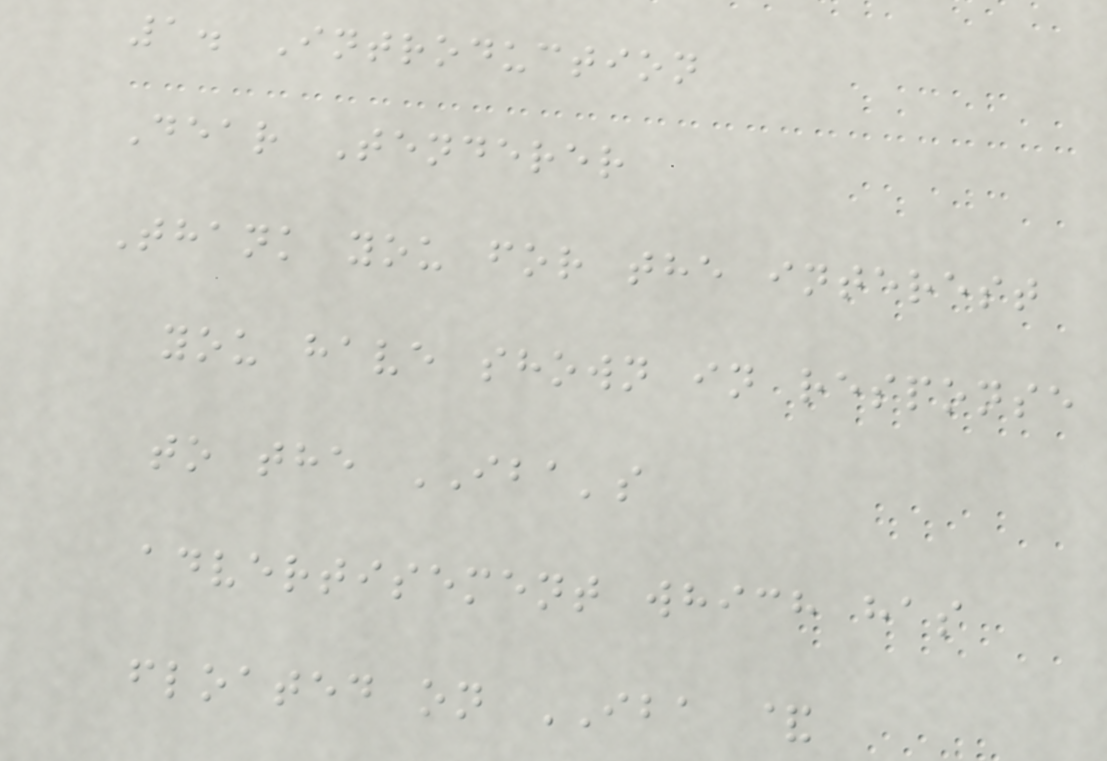1. Introduction
Dear Tenderer
Thank you for the interest
you have shown in response
to the IBA's
advertisement which has
floated on IBA &
